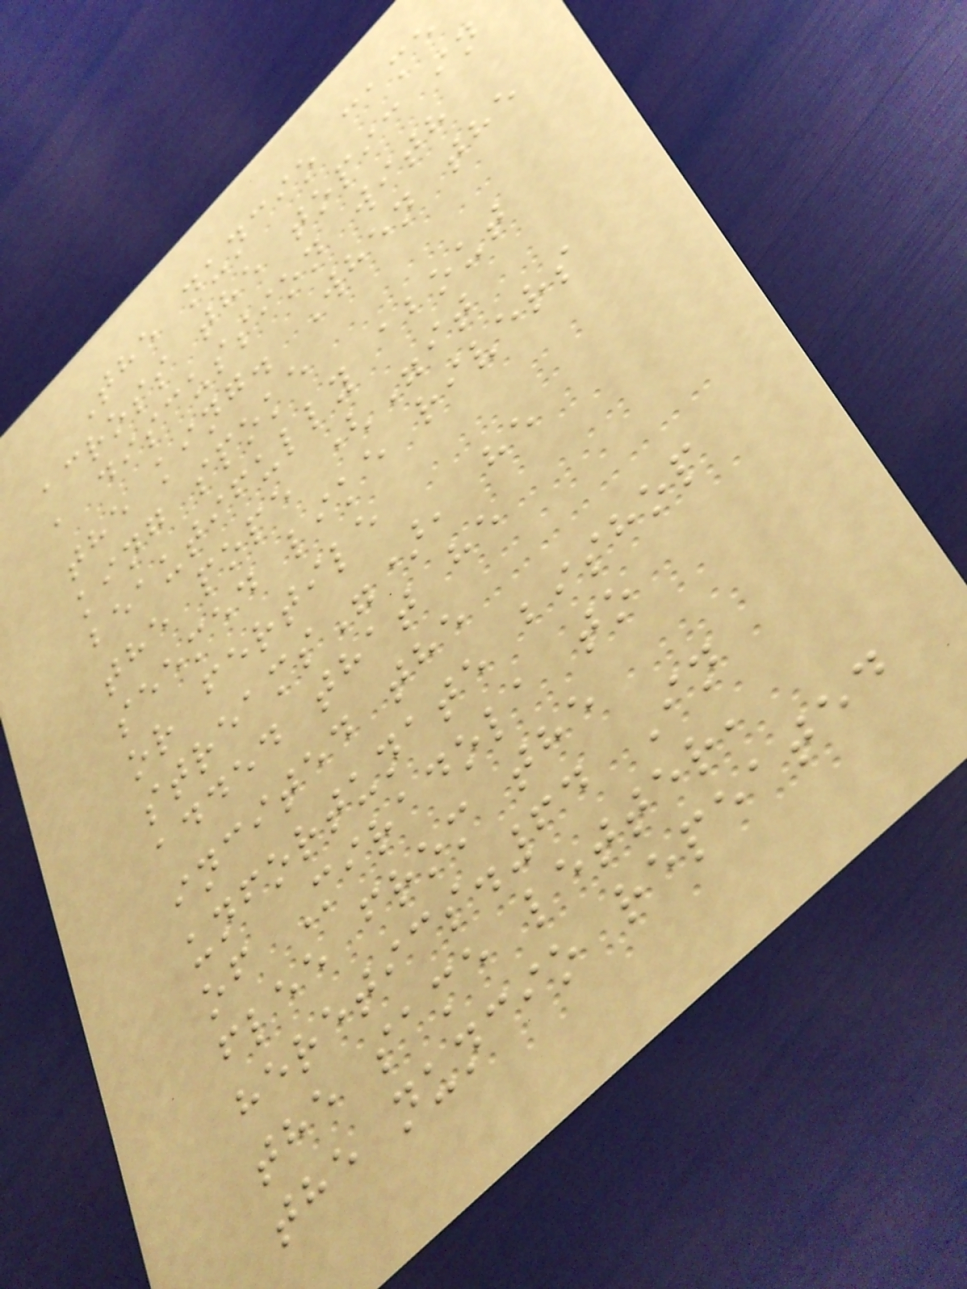The nuncio came
across the topic in
a discussion with
the king. When the
king spoke
beautifully about
the pope ("it
seemed like rivers
or fertile
streams"), he
added that he
incited the
unfortunate bishop
of Miradola to
flee from the
heretics.64 In
the same letter,
the nuncio repeated
